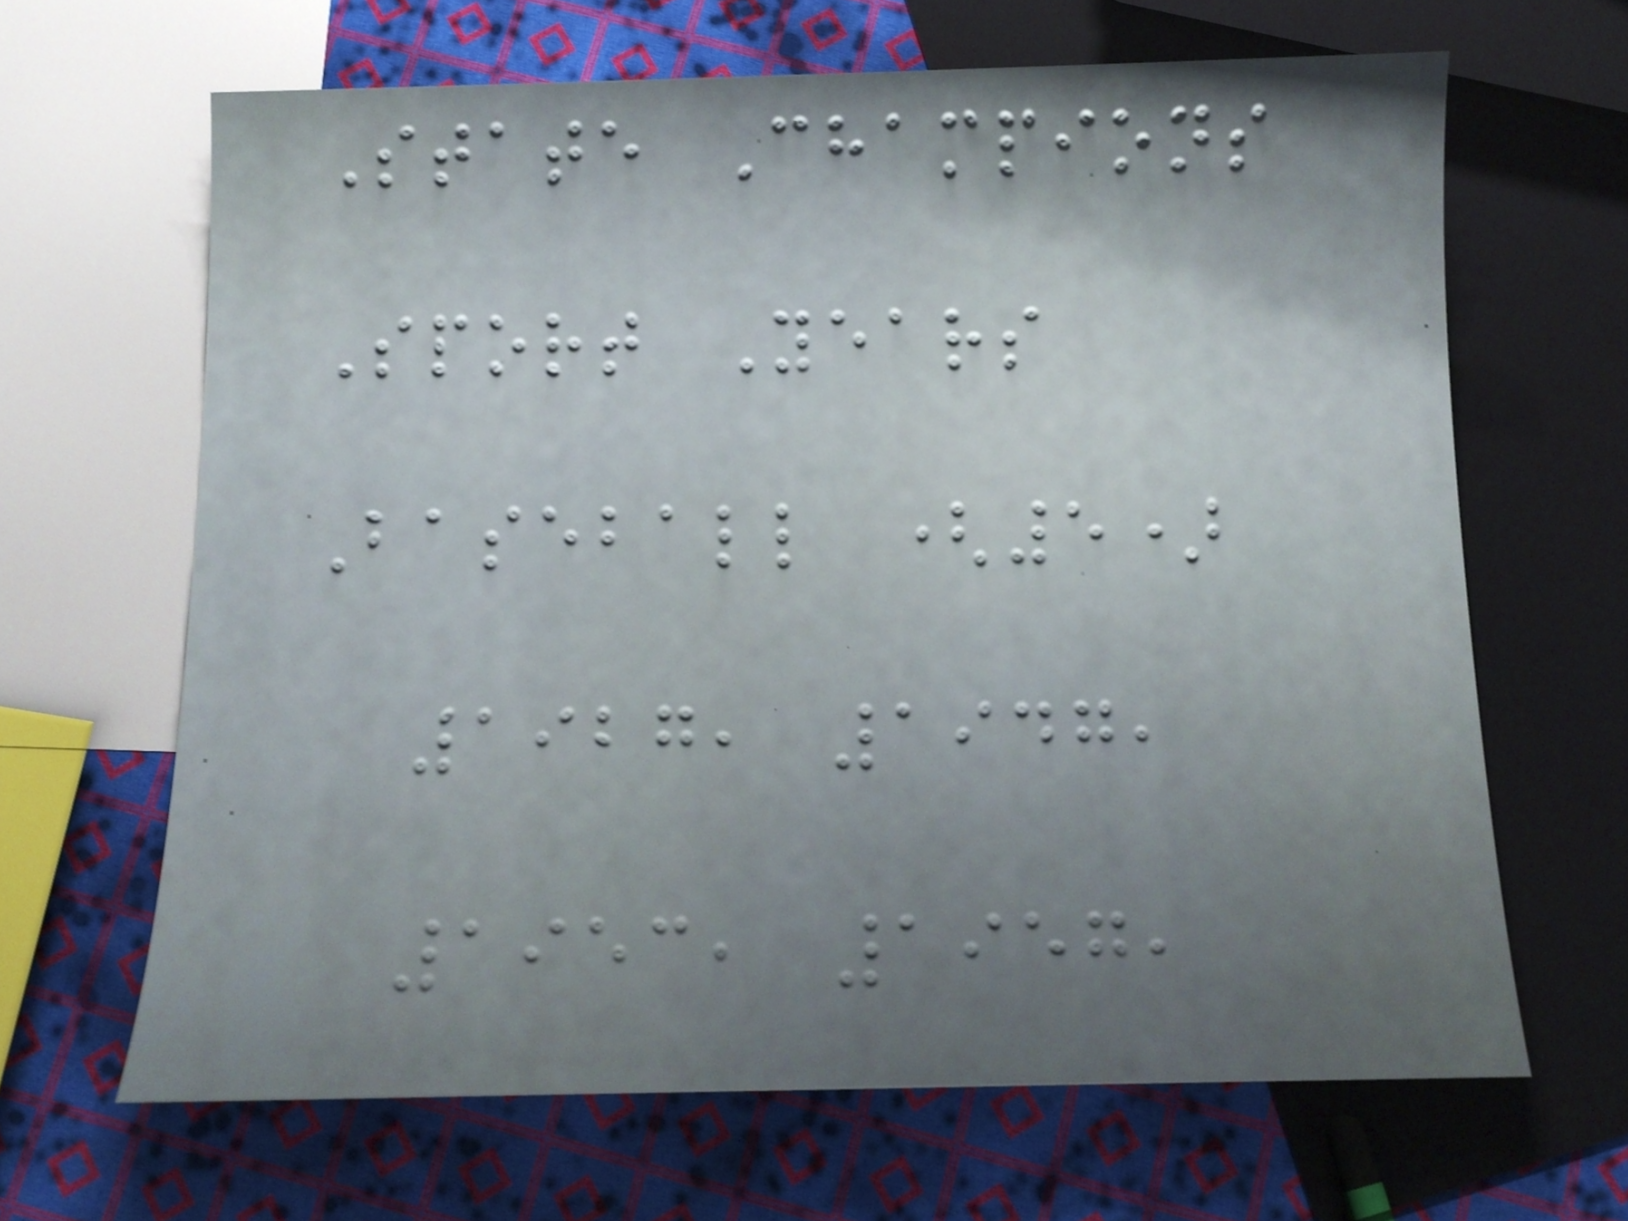State Champions
Sport Years
Baseball (5)
1927, 1947,
1953, 1957,
